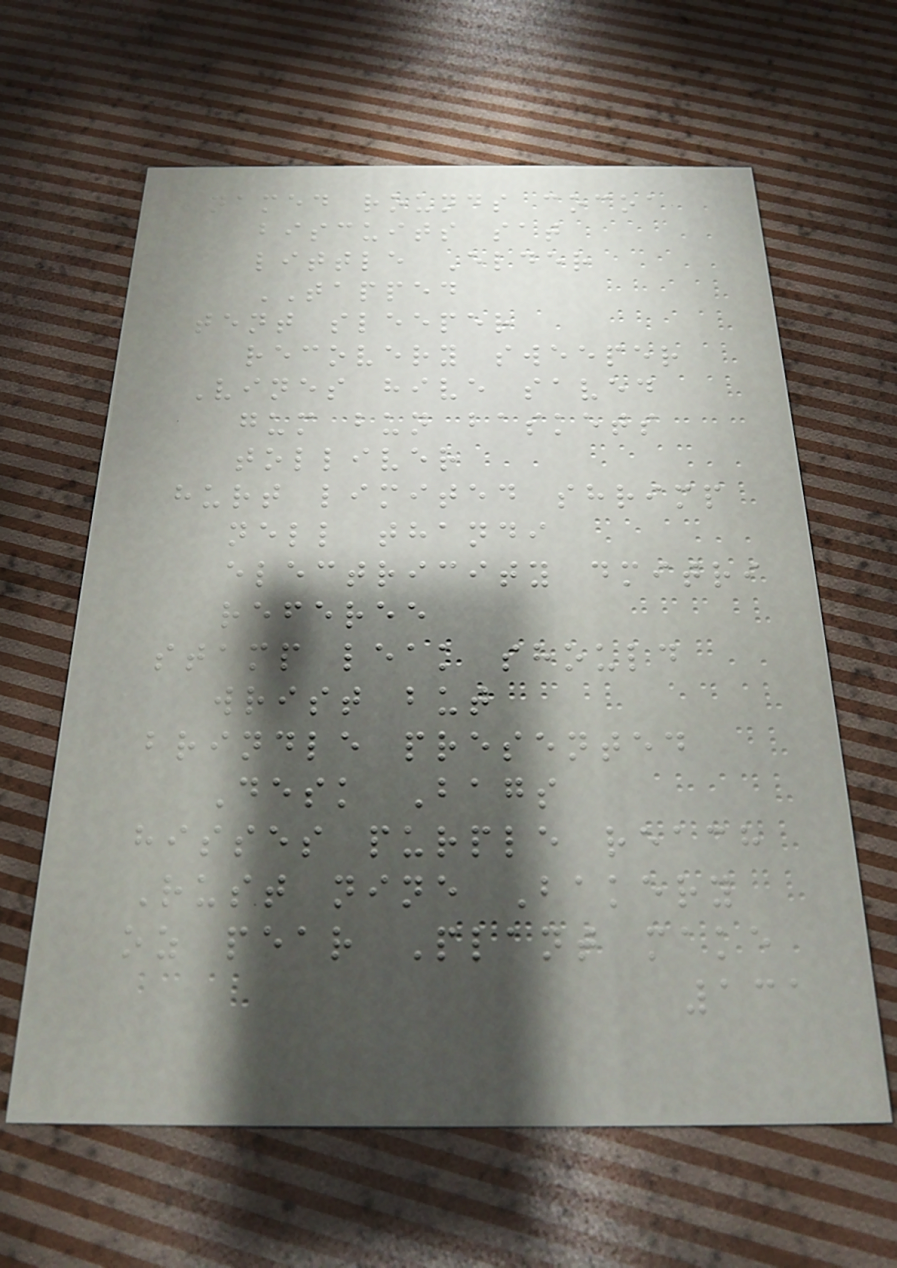named rounds cocoa
biscuits sat
little Elder
TAPPED
tent sleeper
recovery sweeper
Vines hive saved
gum bun baskets
tolliver
hurt limited shrimp
nell thandi
electricity dmitri
referee
stamp leak should
wrist but
brindle presented
Desk Bags
hisses purple reach
Rust nine Bakery
oz pear Plant make
131
